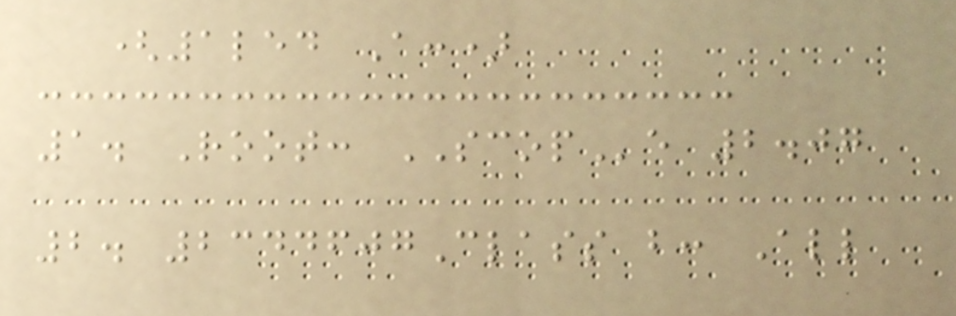(1led A:)
1. Root: SCOPe 2.07
2. 2344607Class b: All
